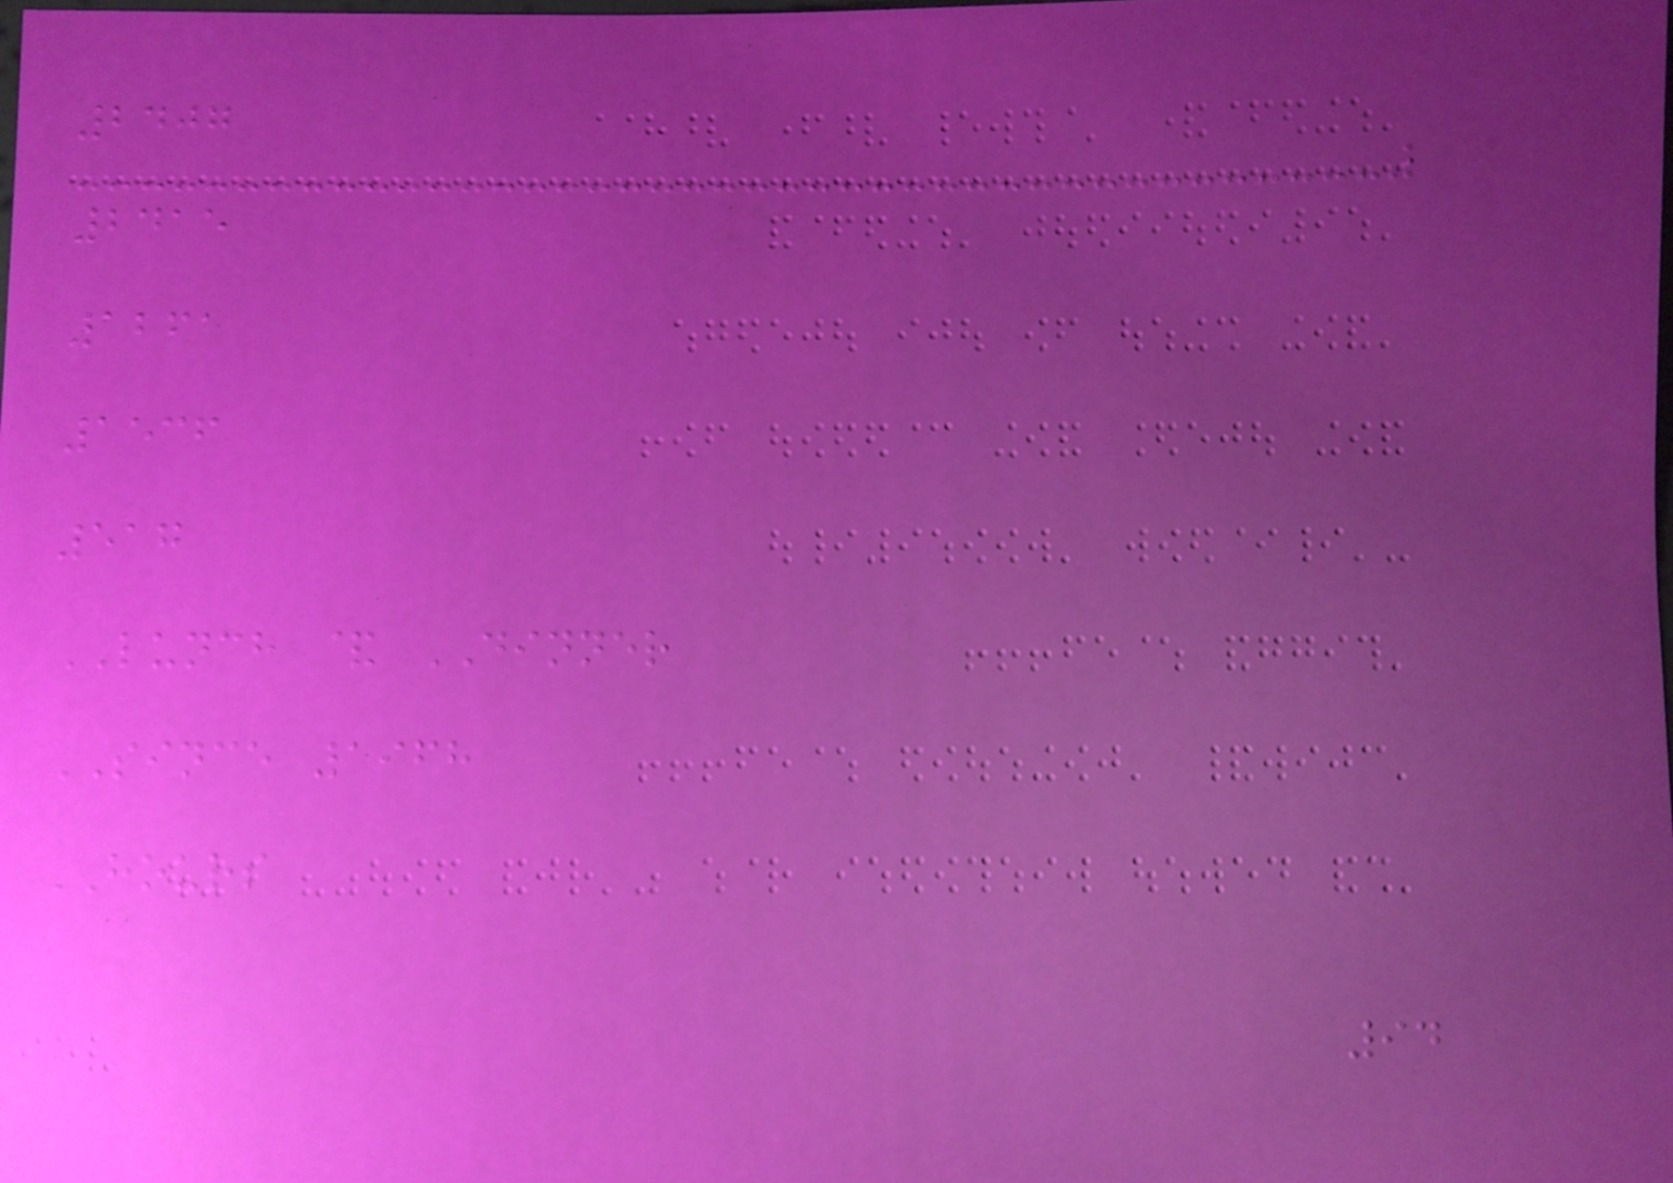2407
2415
1261
1536
517
LUNCH & DINNER
SINCE 1968
HOURS
94
